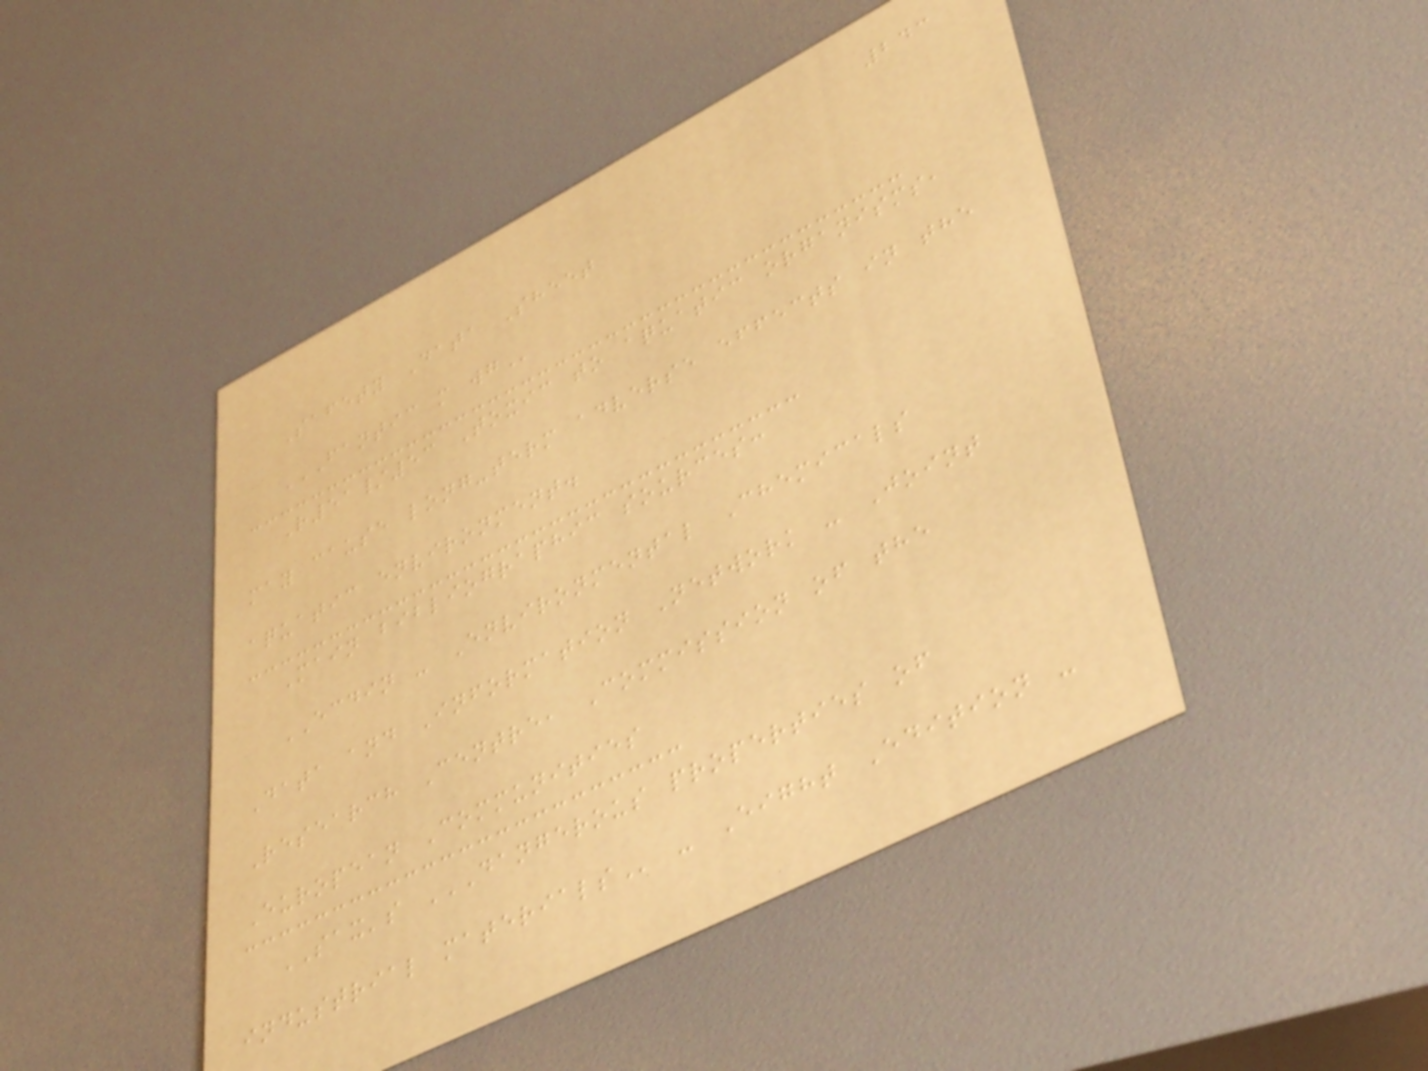243
Safety Data Sheet
FANTIC M WG
R51/53 Toxic to aquatic organisms,
may cause long-term adverse effects in the
aquatic environment.
Main bibliographic sources:
ECDIN - Environmental Chemicals
Data and Information Network - Joint
Research Centre, Commission of the
European Communities
SAX's DANGEROUS PROPERTIES OF
INDUSTRIAL MATERIALS - Eight Edition -
